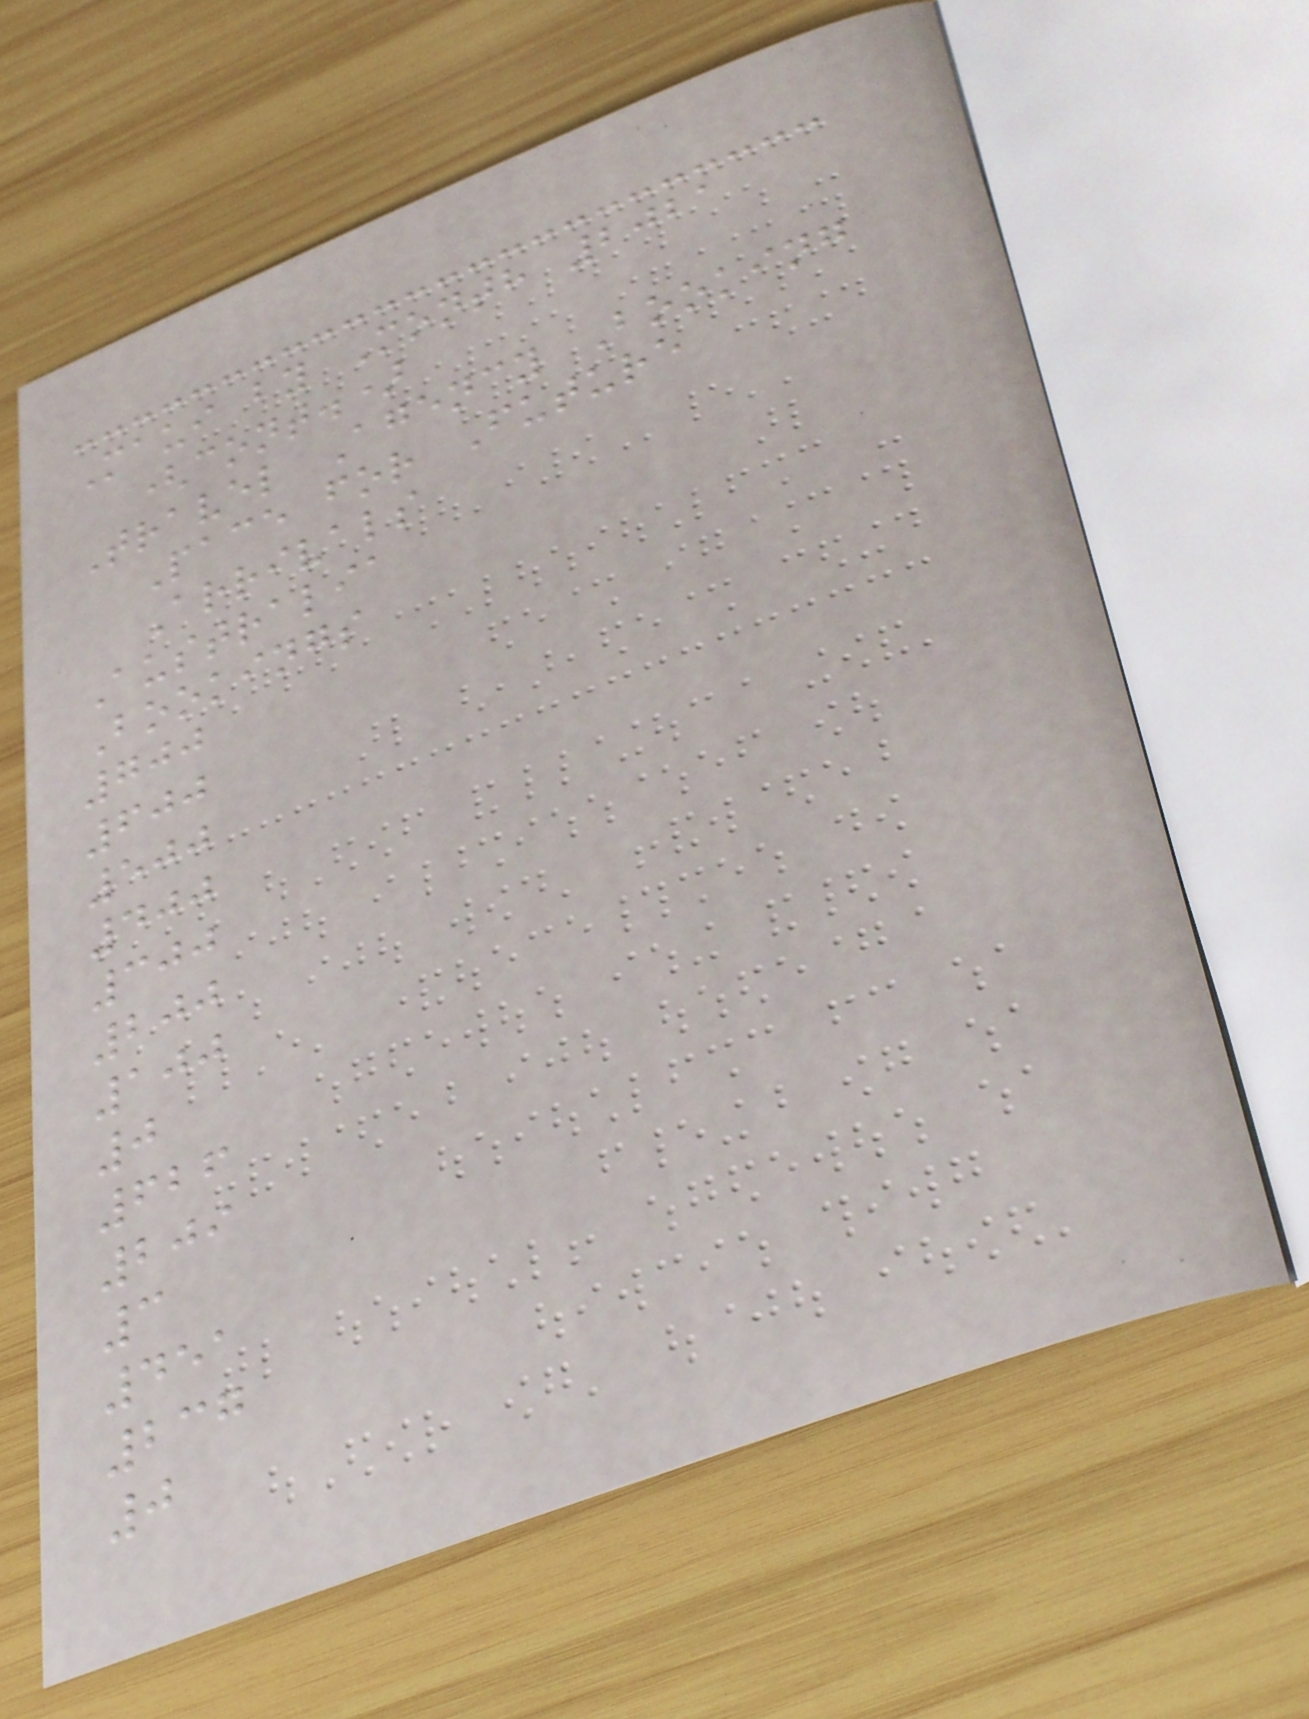Maui by Month 2021
(cont.)
Travel Agency Booking
Pace for Future
Arrivals
Australia
Bookings
700
600
500
400
300
200
100
0
626
209
3
451
237
0
